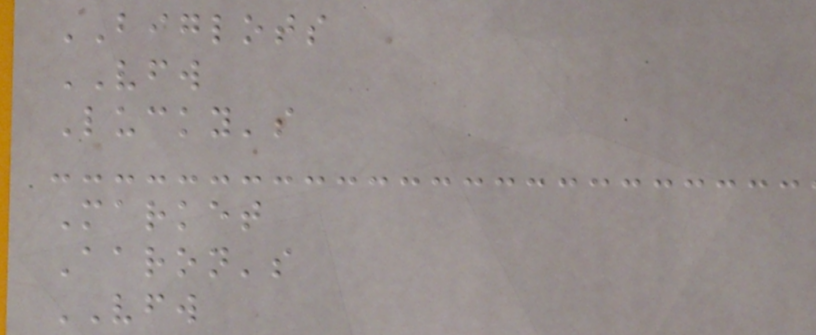BIGLOTS
VFW
Lucky's
Market
Aaron's
VFW
